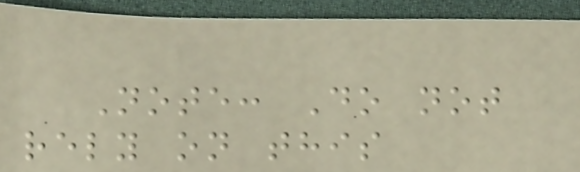Note: Do not
rely on this
